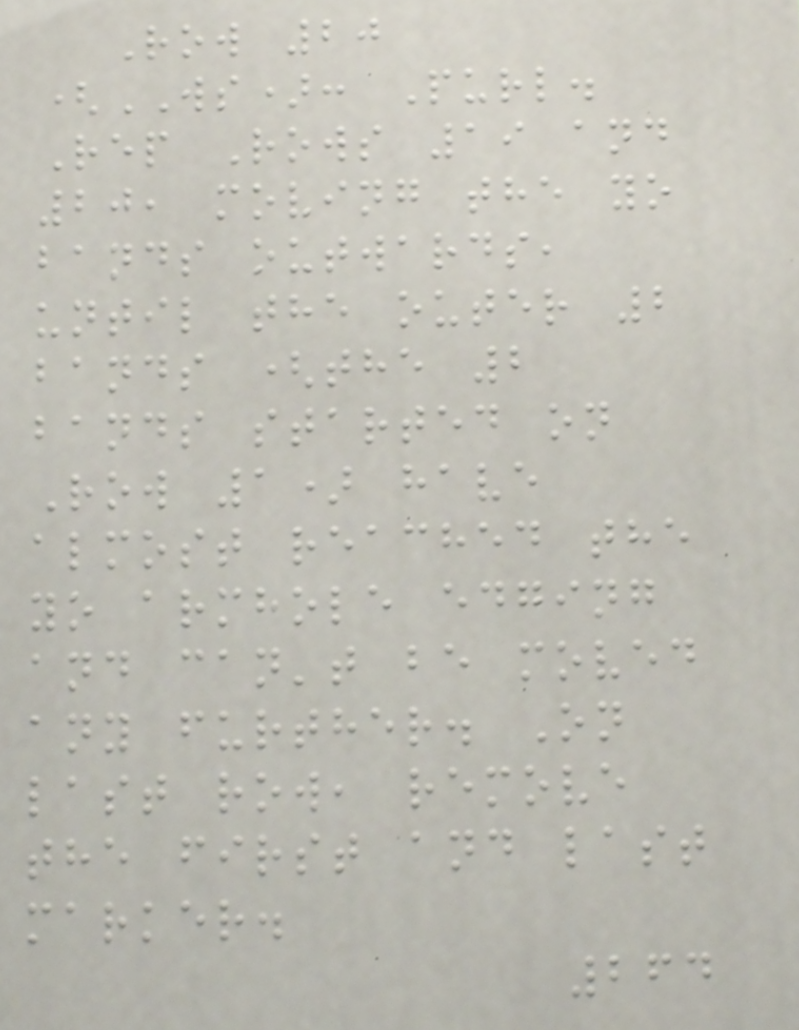Row 20
(WS): Purl.
Rep Rows 19 and
20, moving the yo
bands outwards,
until the outer 2
bands (the 2
bands started on
Row 1) have
almost reached the
yo armhole edging
and can't be moved
any further. On
last row, remove
the first and last
marker.
264
